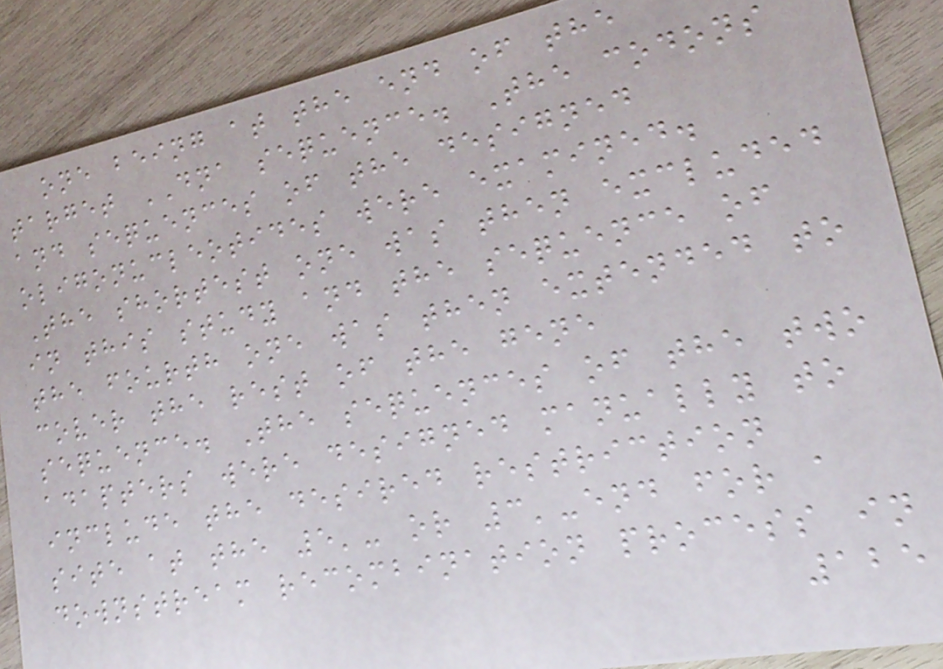one being at the end of the
target DNA sequence. The codons
and sequences of the designed
oligonucleotides were examined.
The shortest one was then excluded
in this study and the sequence of
the fourth one was then extended to
cover the rest of the gene
sequence. The sequences of the two
adapters were designed manually to
include the desired restriction
site at the 5'- or 3'-end for a
downstream recombination process in
125
